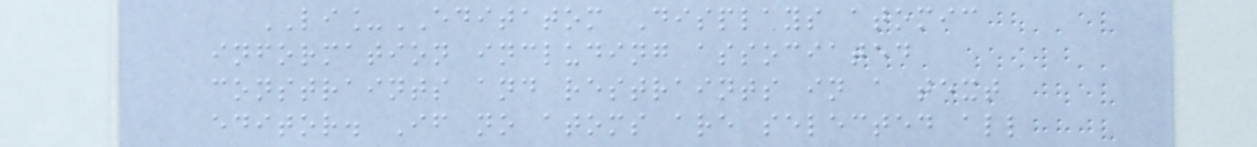LI_EDITATOM Displays atomic
information including associated
constraints and restraints in a text
editor. If no atoms are selected all
